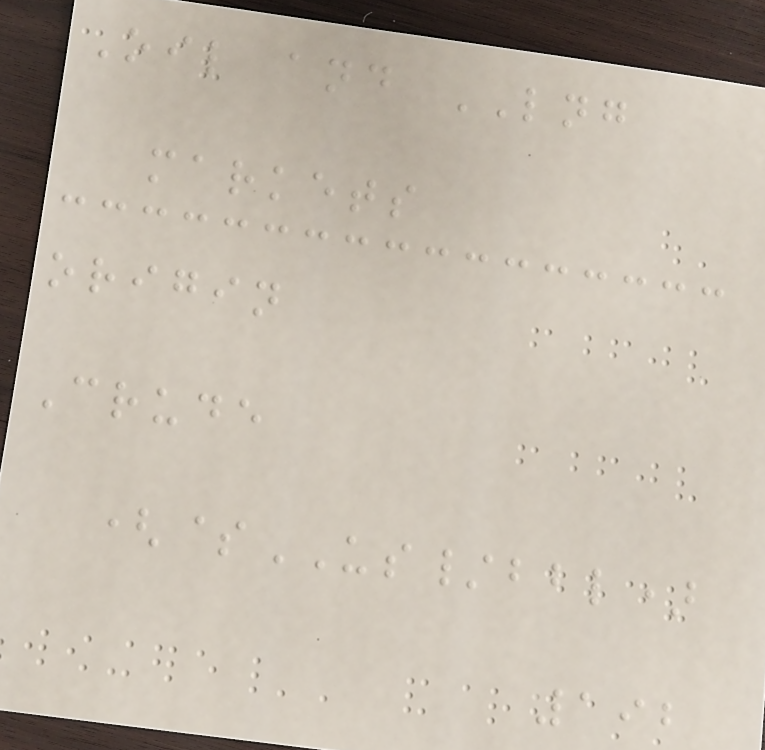Oil and LNG
markets
origin
Crude
($US/bbl)
192
